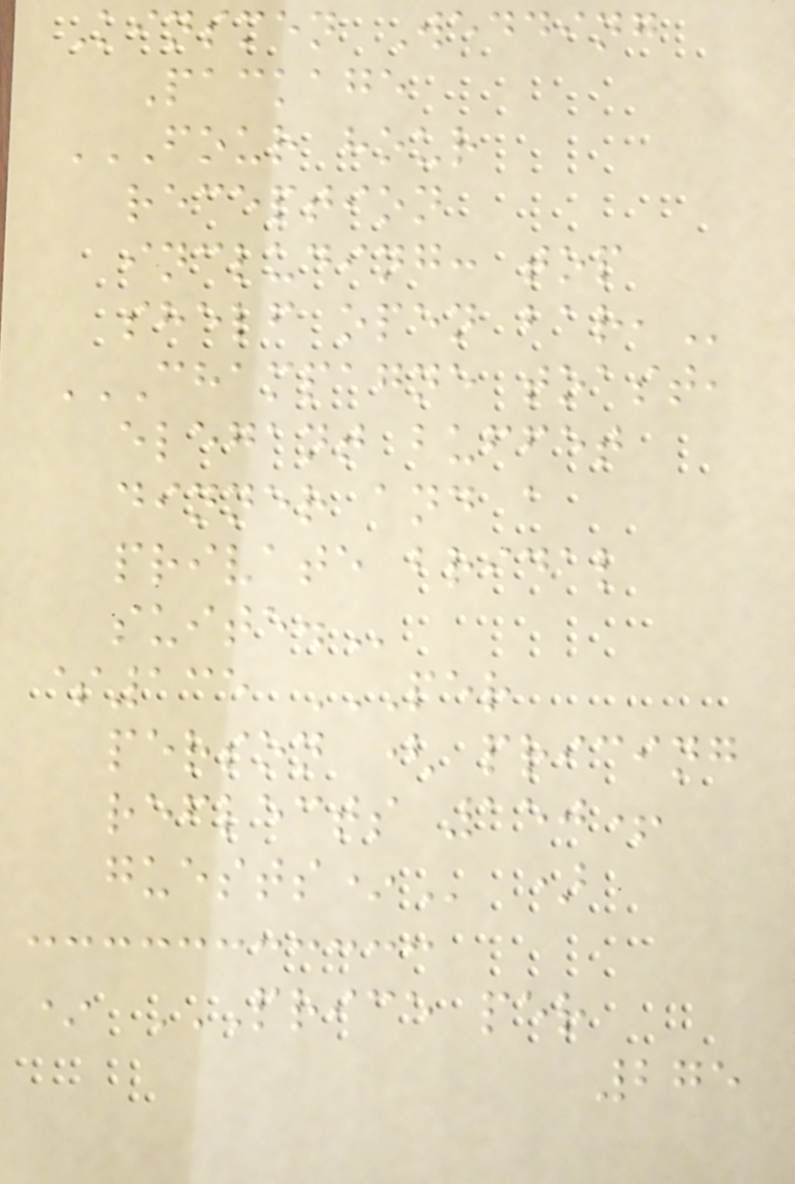Kinsmen Wedding
Package
FOUR HOUR
RECEPTION
INCLUDING: TOP
SHELF OPEN BAR,
CHAMPAGNE TOAST,
ELEGANT BUFFET
DINNER AND A
PRIVATE BRIDAL
SUITE.
$135 PER
PERSON ( PRICING
REFLECTS 150+
GUESTS* )
* PRICE PER
275
